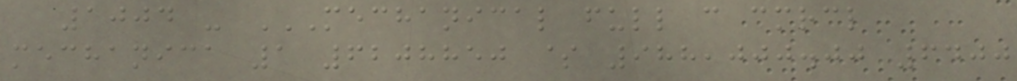1004 - MECHANICAL FULL C CMRCL
MECHANICA 1 6208850 $ 988,000.00 6400
